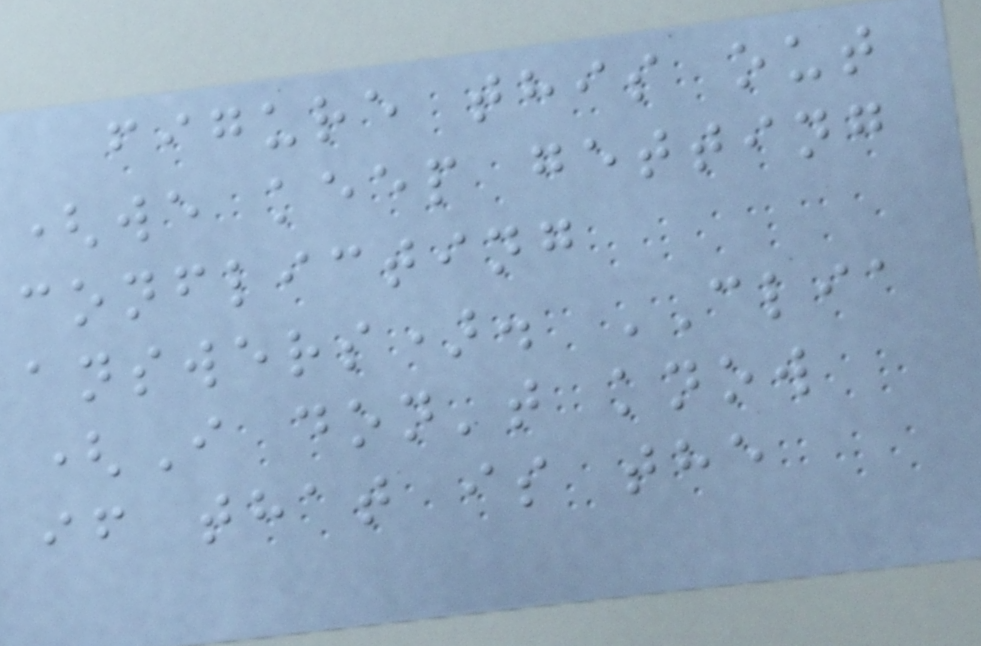figure this out
(we keep getting
conflicting
answers). CLIA
(I don't know
if that is the
